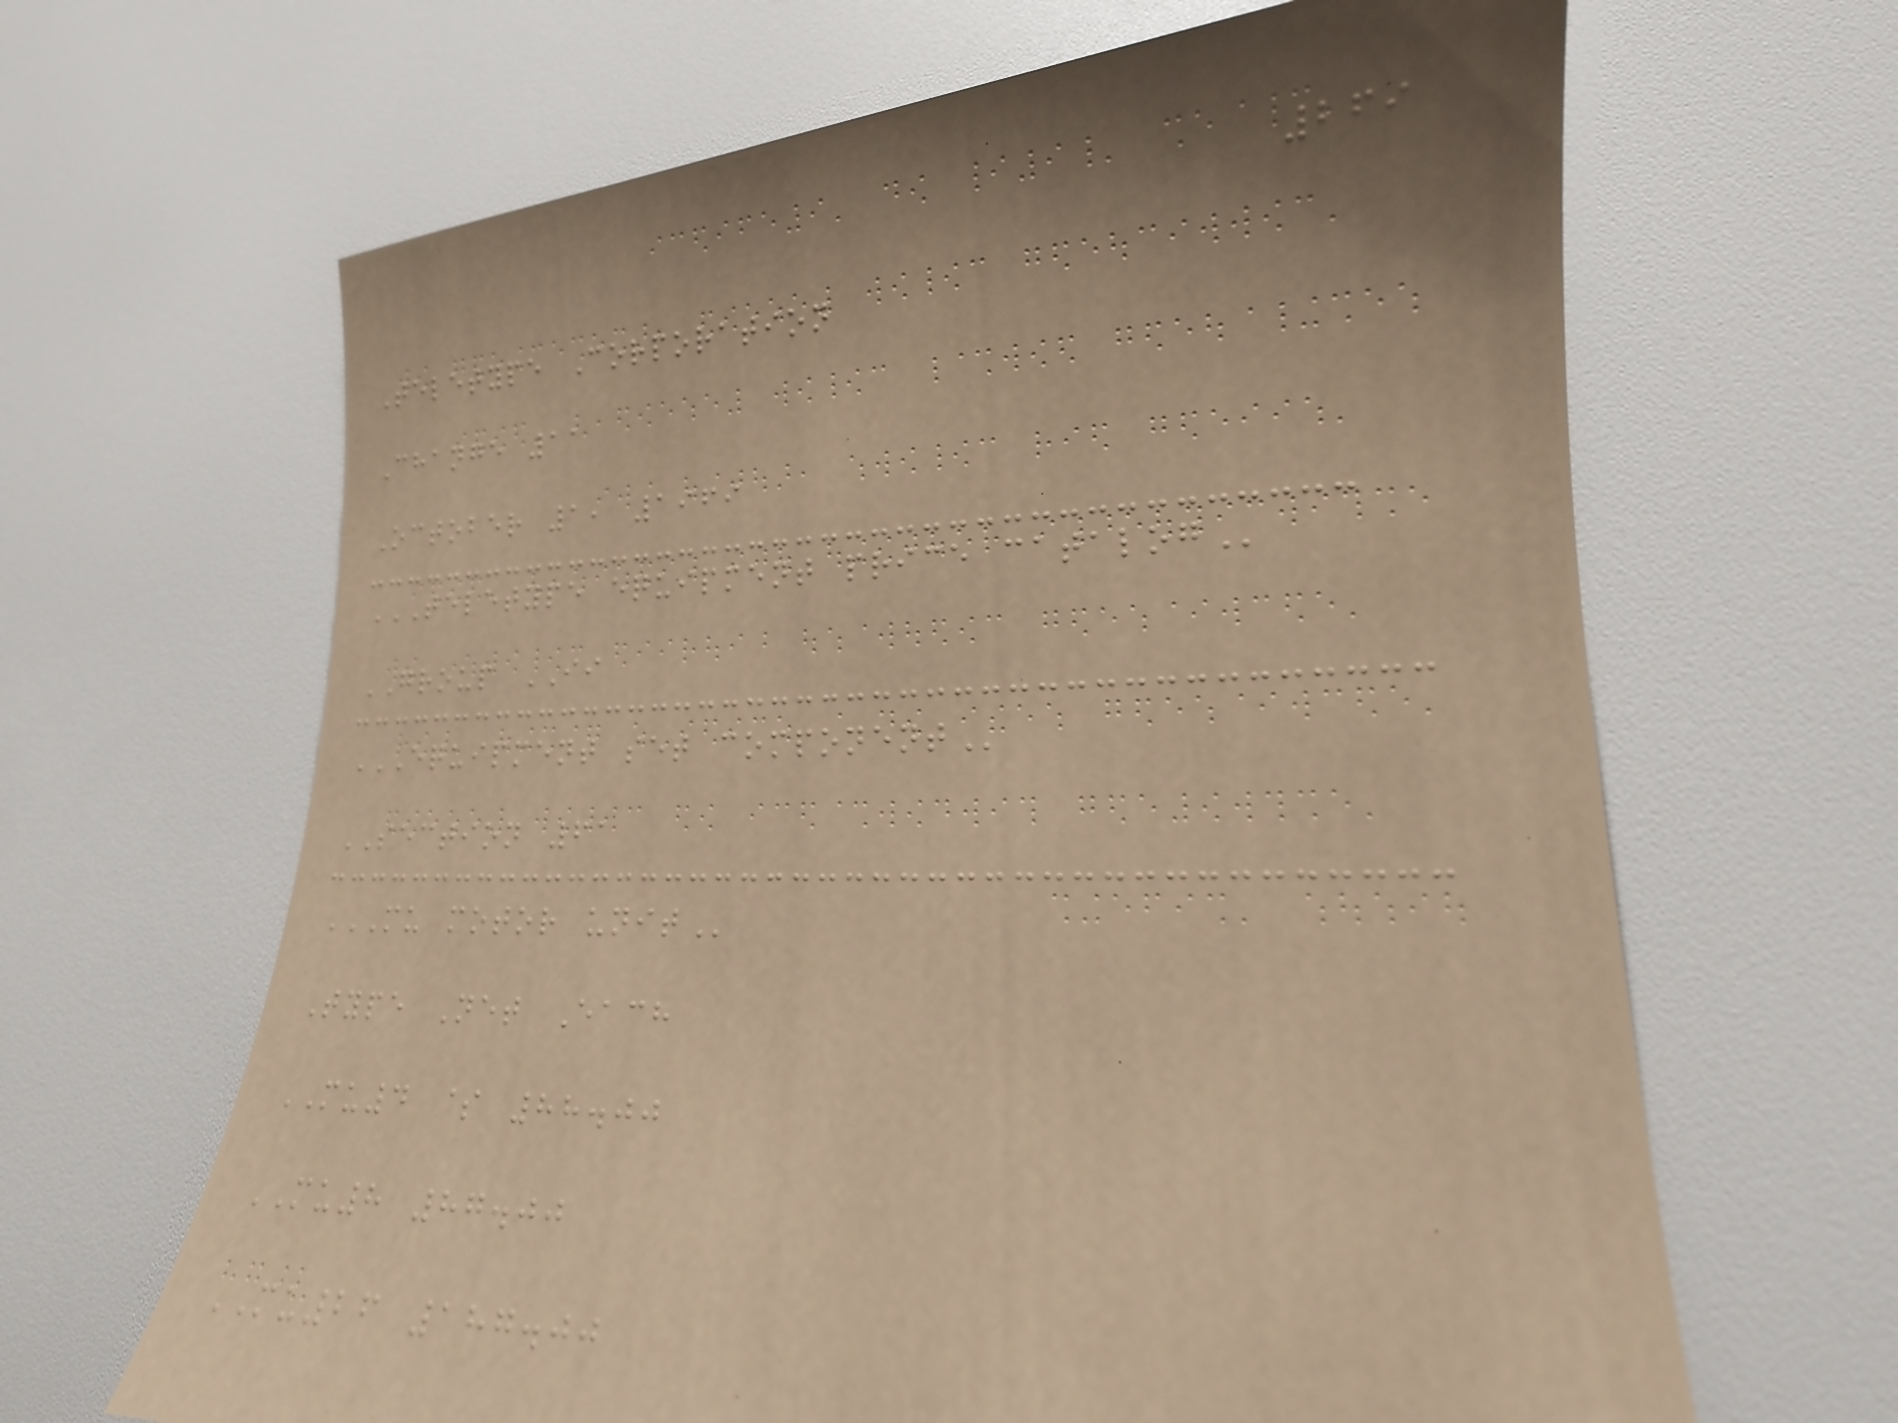269
Teletype Corporation
Change 11
October 1, 1969
TELETYPE EQUIPMENT PRICE CATALOG
GROUP II
EQUIPMENT SET COMPONENT
SECTION 61
MU MOTOR UNIT
Type Net Each
MU4 $ 88.00
MU8 87.00
MU26 187.00
